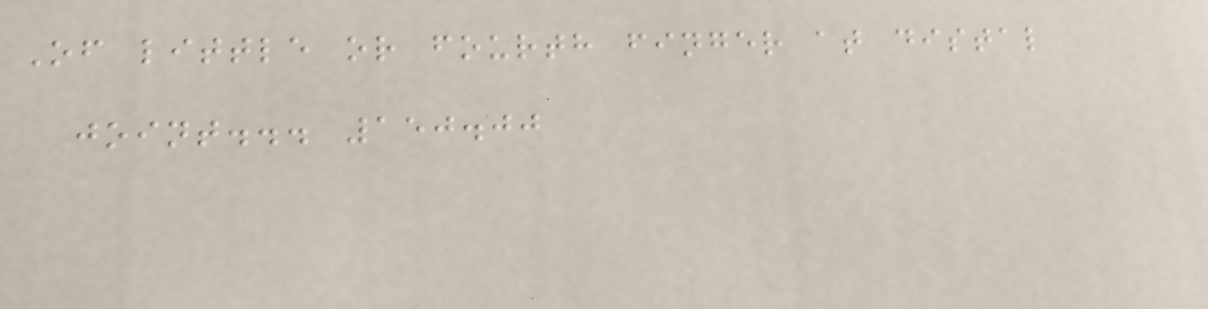Of little or fourth finger at distal
joint... 150.00
